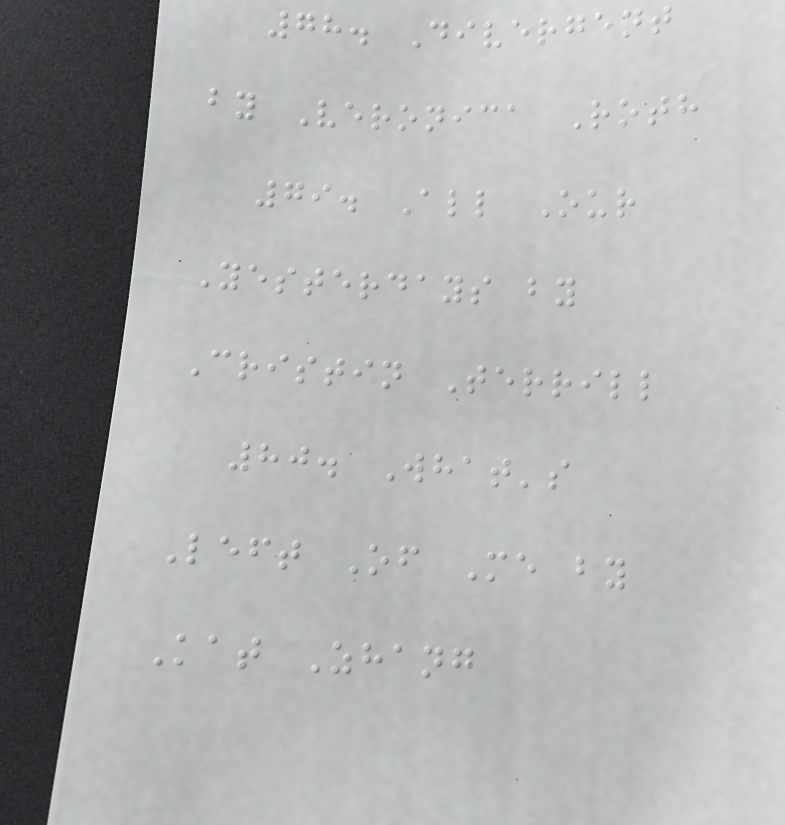78. Divergent
by Veronica Roth
79. All Our
Yesterdays by
Cristin Terrill
80. What's
Left Of Me by
Kat Zhang
